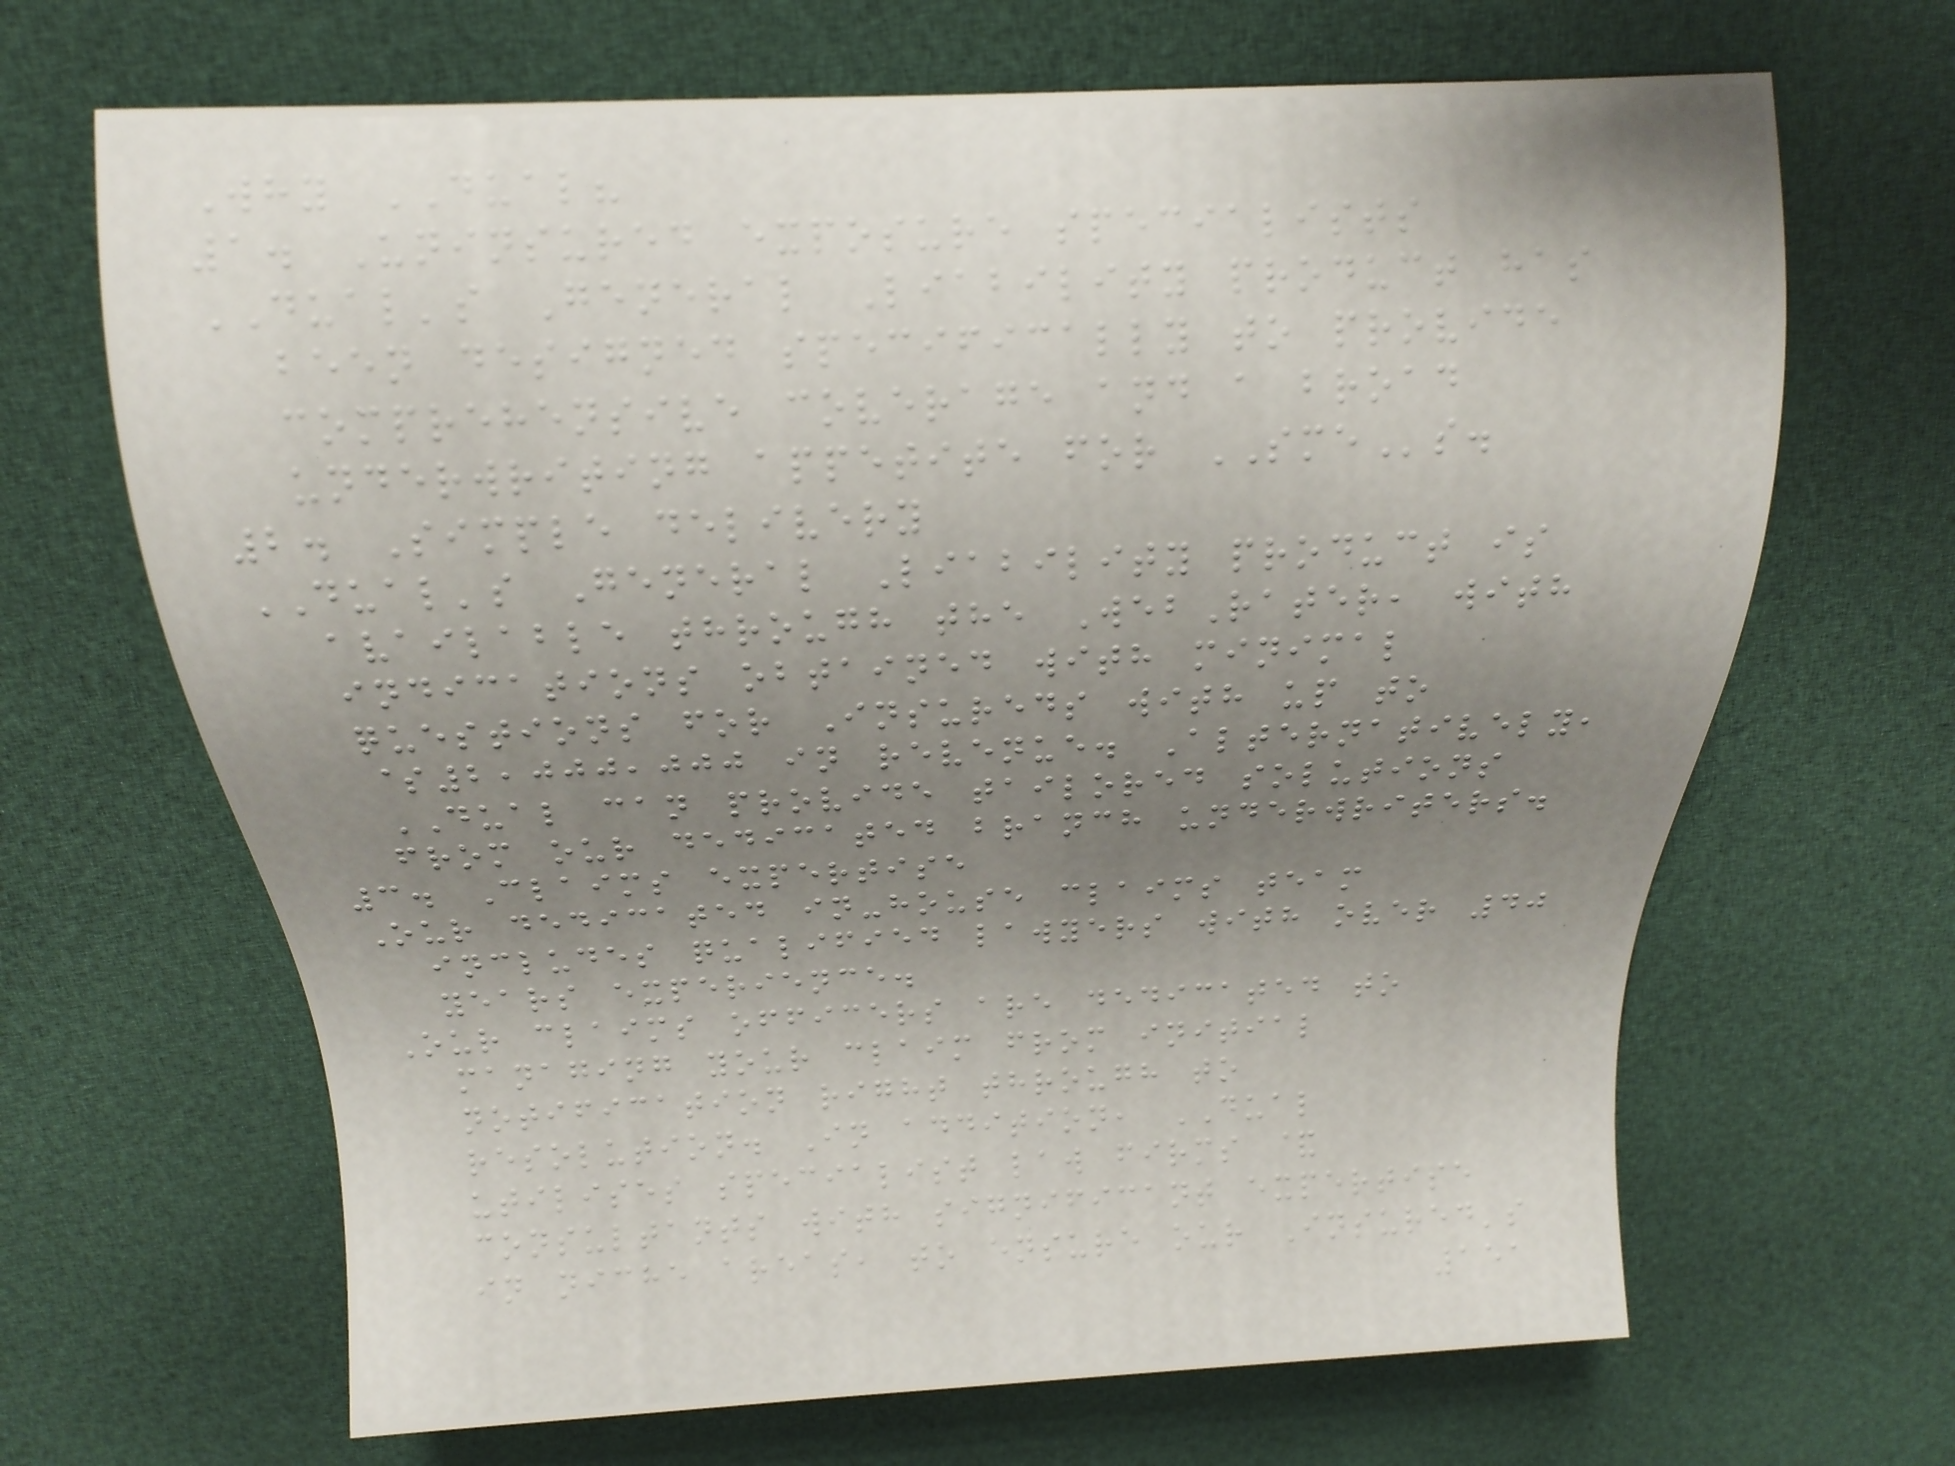Why DUAL?
1. Uninsured exposure specialists
DUAL's General Liability product has
been designed specifically to provide
comprehensive coverage and a broad
underwriting appetite for SMEs.
2. Simple delivery
DUAL's General Liability product is
available through the WebRater, with
indications obtained with minimal
questions for Insureds with up to
$2,000,000 in revenue. Alternatively,
DUAL can provide tailored solutions
from our dedicated branch underwriters.
3. Claims expertise
Our dedicated in-house claims team
includes qualified lawyers with over 40
years experience.
Our claims officers are dedicated to
managing your claim from initial
notification right through to
resolution. In addition, DUAL
utilises specialist law firms &
consultants with significant expertise
in niche areas, to ensure our Insured's
151
